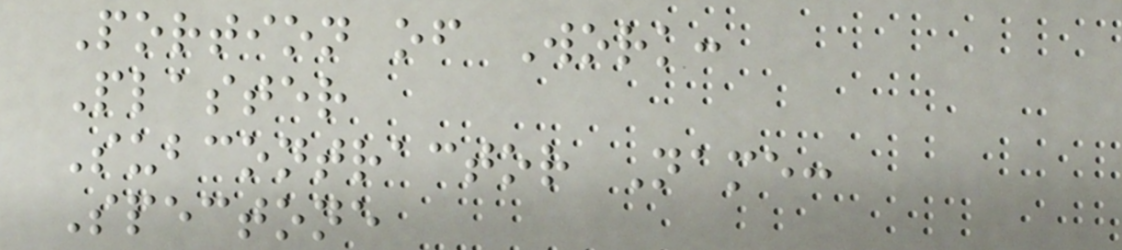Portion of Work:
Plaster
Subcontractor Name:
Spectone
